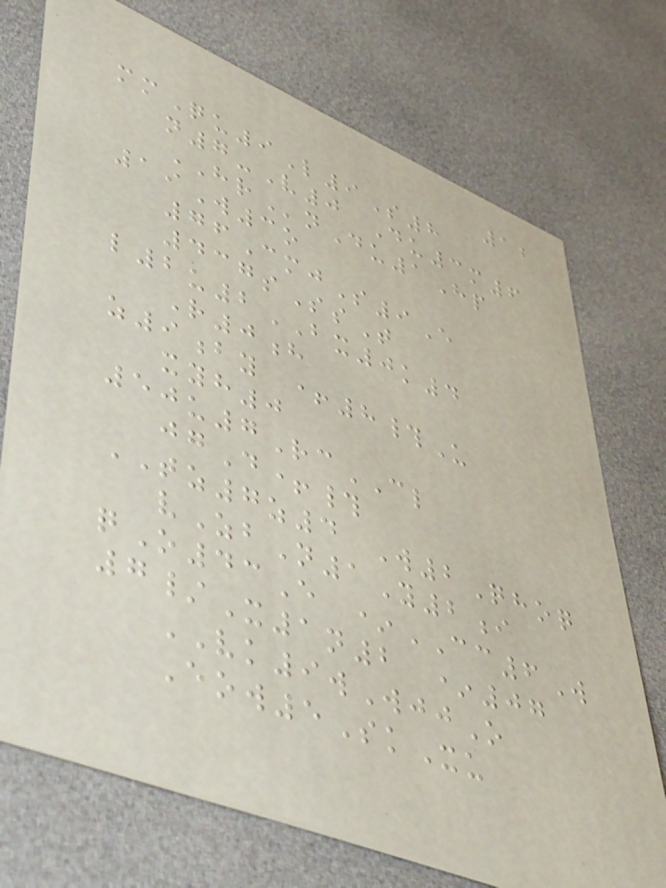12
mmQu9L9S8
n7-V0 Du3m6
HRnDu1Hp
19W3o
76CmjS9E
437sSsT
l2u2BX0k4
R0h
z9by +8#U
xyh0
50u7RcCL
jgD+#
TZ7z4 W2Qhoq
vZbN1Y2i
qO43E *CC6W
7/X1n2 *07
VK9wWjjO
Eow5SkXu
